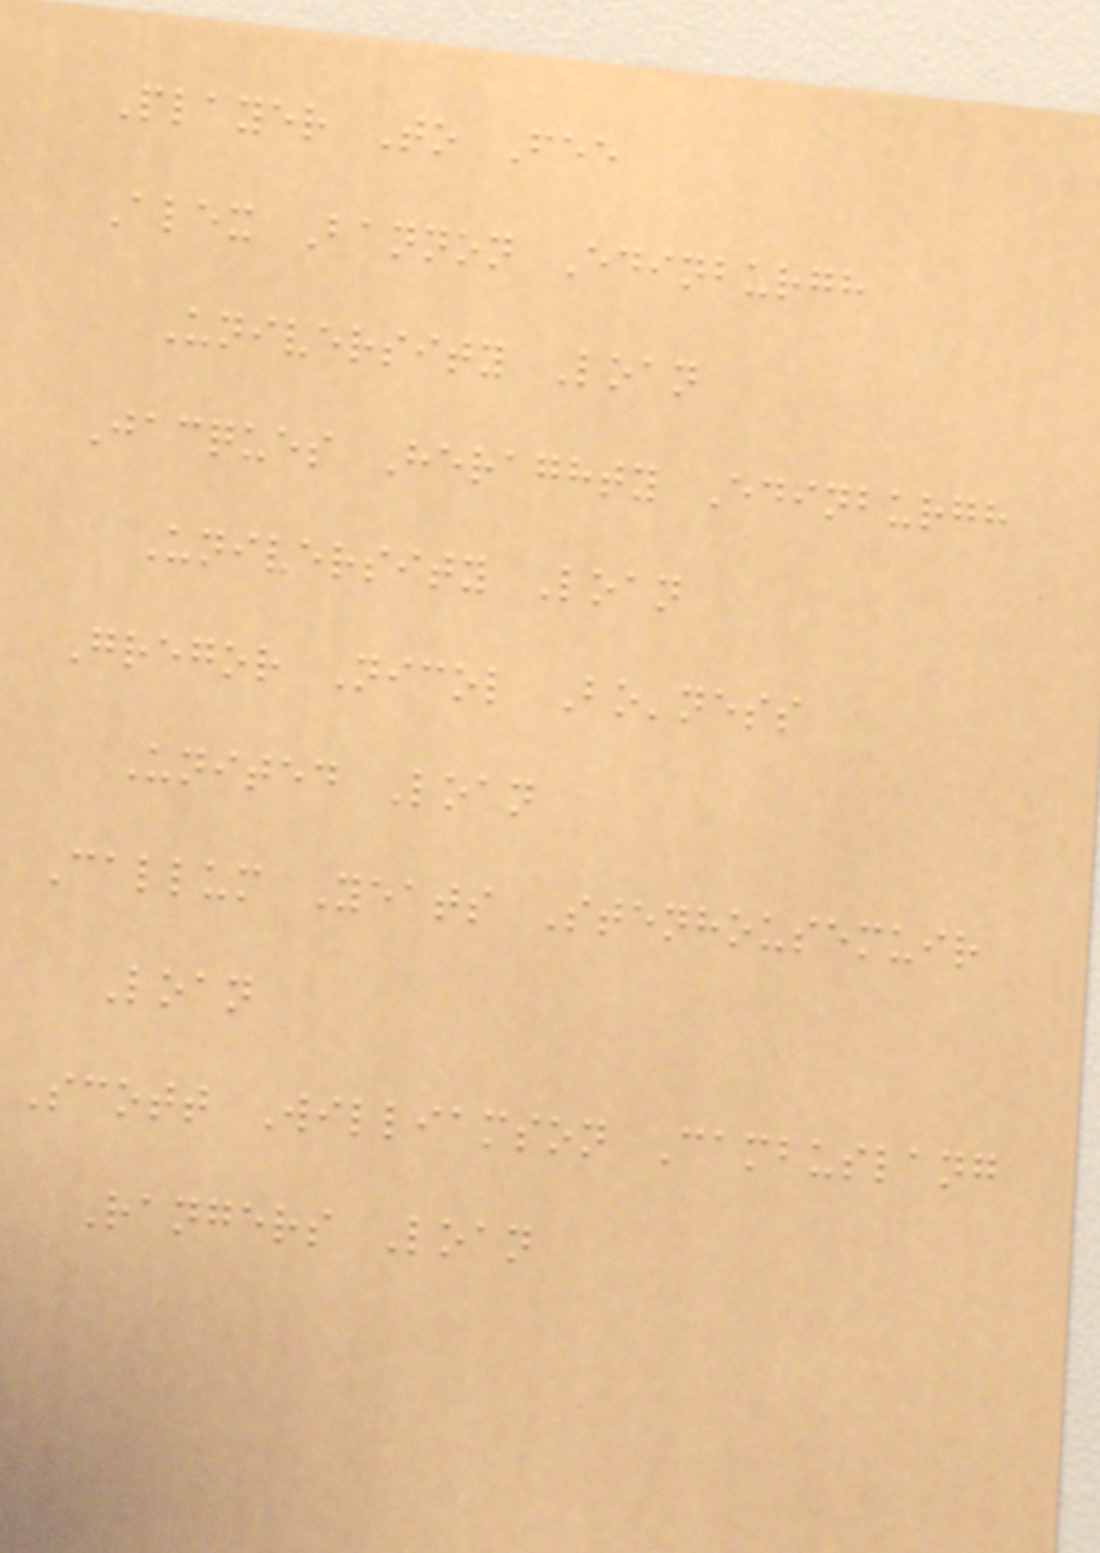Player To Fee
Alex Bannon Edinburgh
University Loan
Jacques Heraghty Edinburgh
University Loan
Gregor Nicol Bo'ness
United Loan
Callum Yeats Stenhousemuir
Loan
Scott Williamson Cambuslang
Rangers Loan
